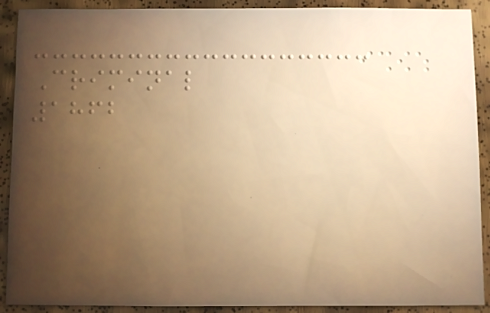Criminal
1862
